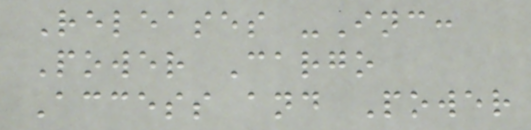Releases -Inc:
Power Cargo
Access and Power
